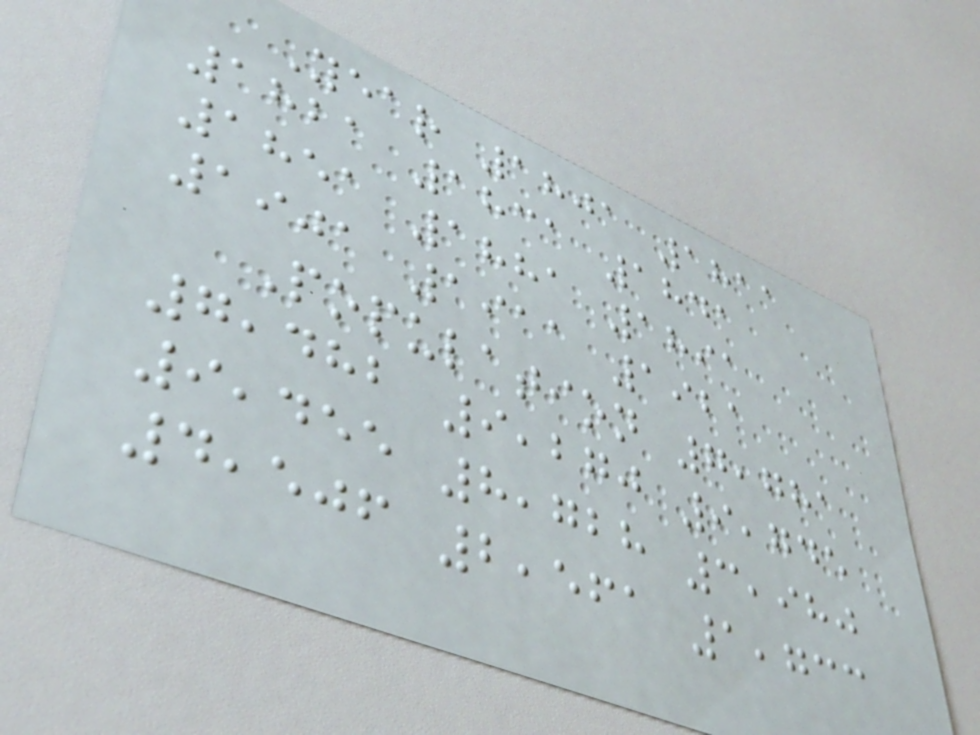Year 1801 1811
1821 1831 1841
1851 1881 1891
1901 1911 1921
Population 7,781
7,482 9,270 9,745
9,455 8,728 3,980
4,506 2,561 1,733
